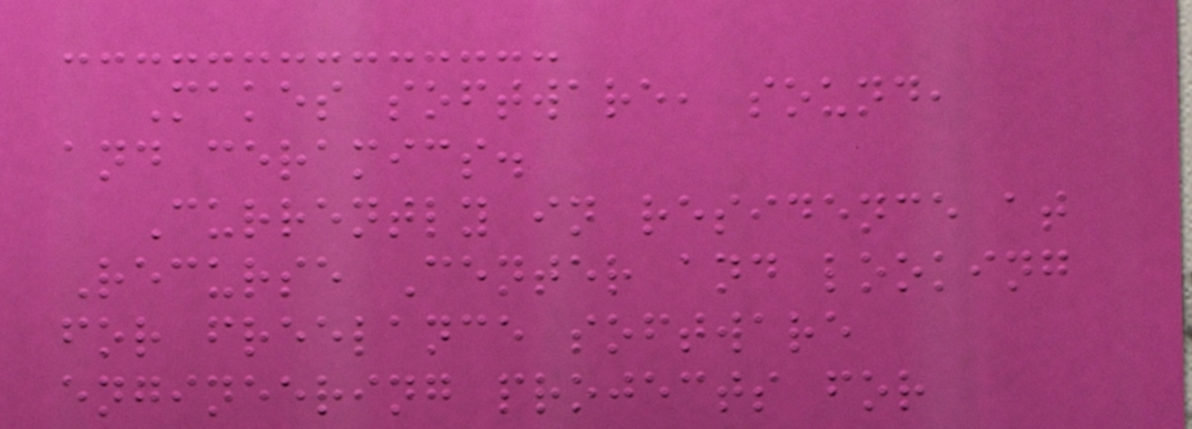Makes software, sound,
and ceramics.
Currently in residence at
Recurse Center and looking
for freelance software
engineering projects for
